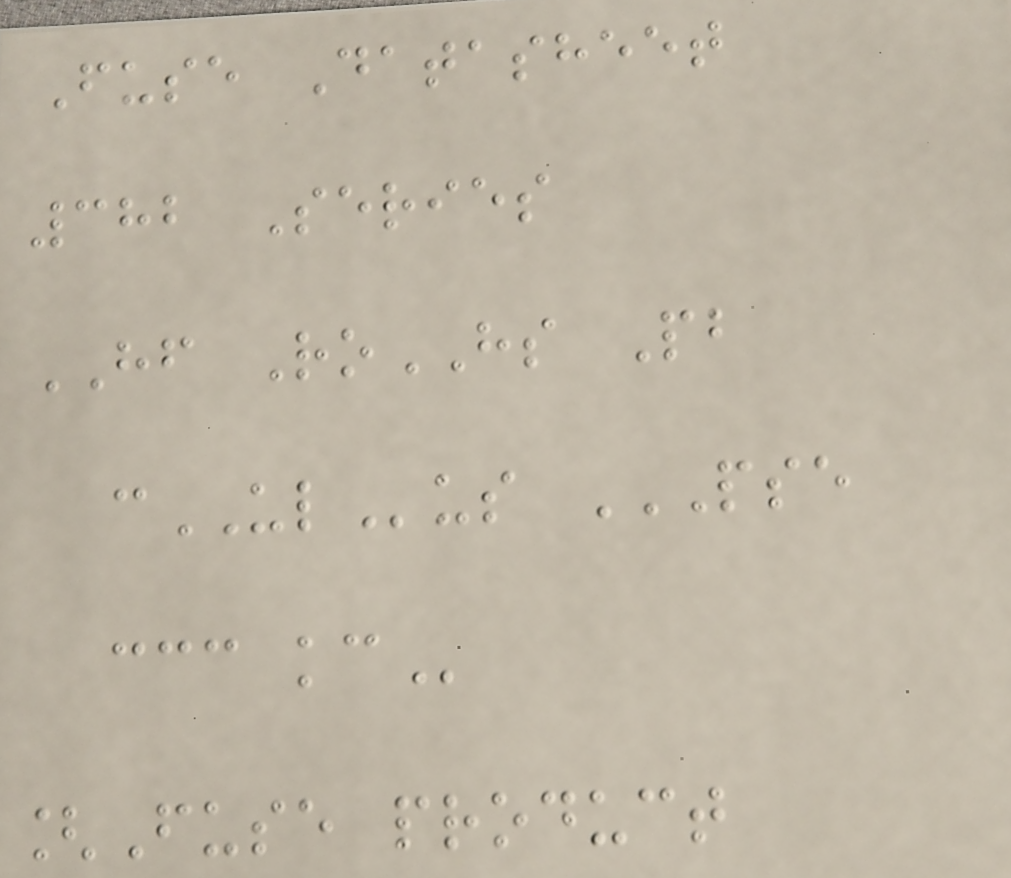Fuse Datasheet
382 Series
HF RoHS Pb
cULus PSE
CCC KC
[Fuse product
